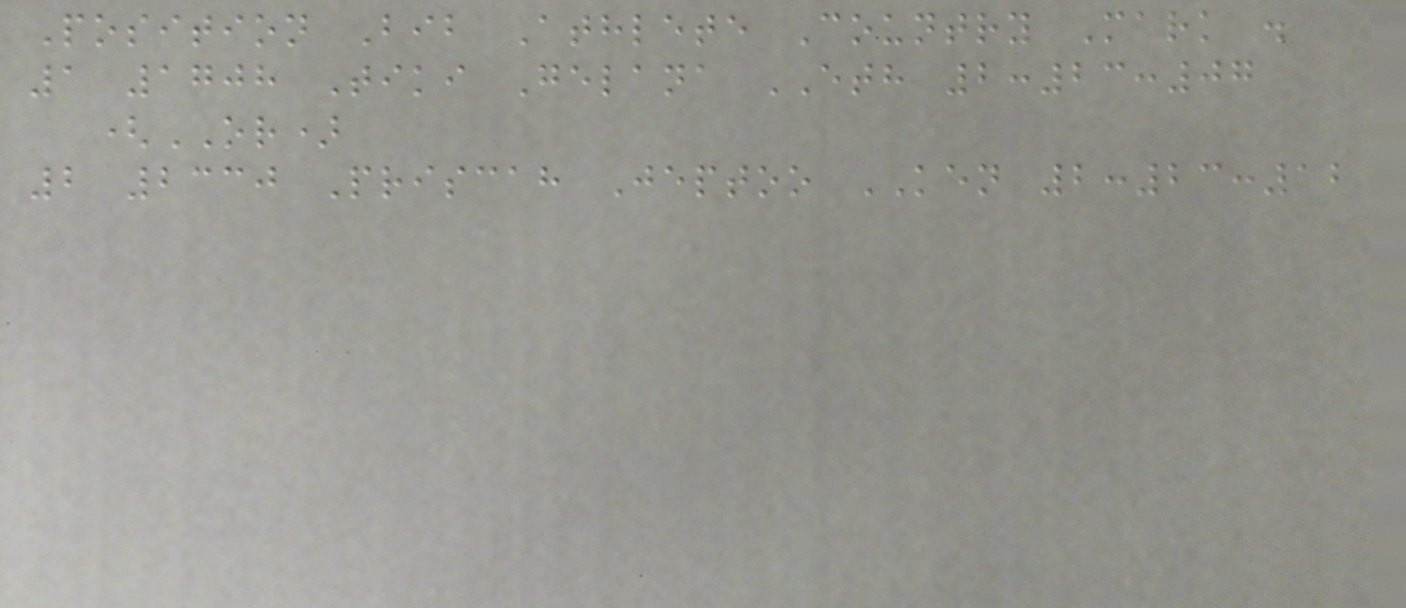Position Bib Athlete Country Mark .
1 1708 Tiki Gelana ETH 2:23:07
(OR)
2 2330 Priscah Jeptoo KEN 2:23:12
